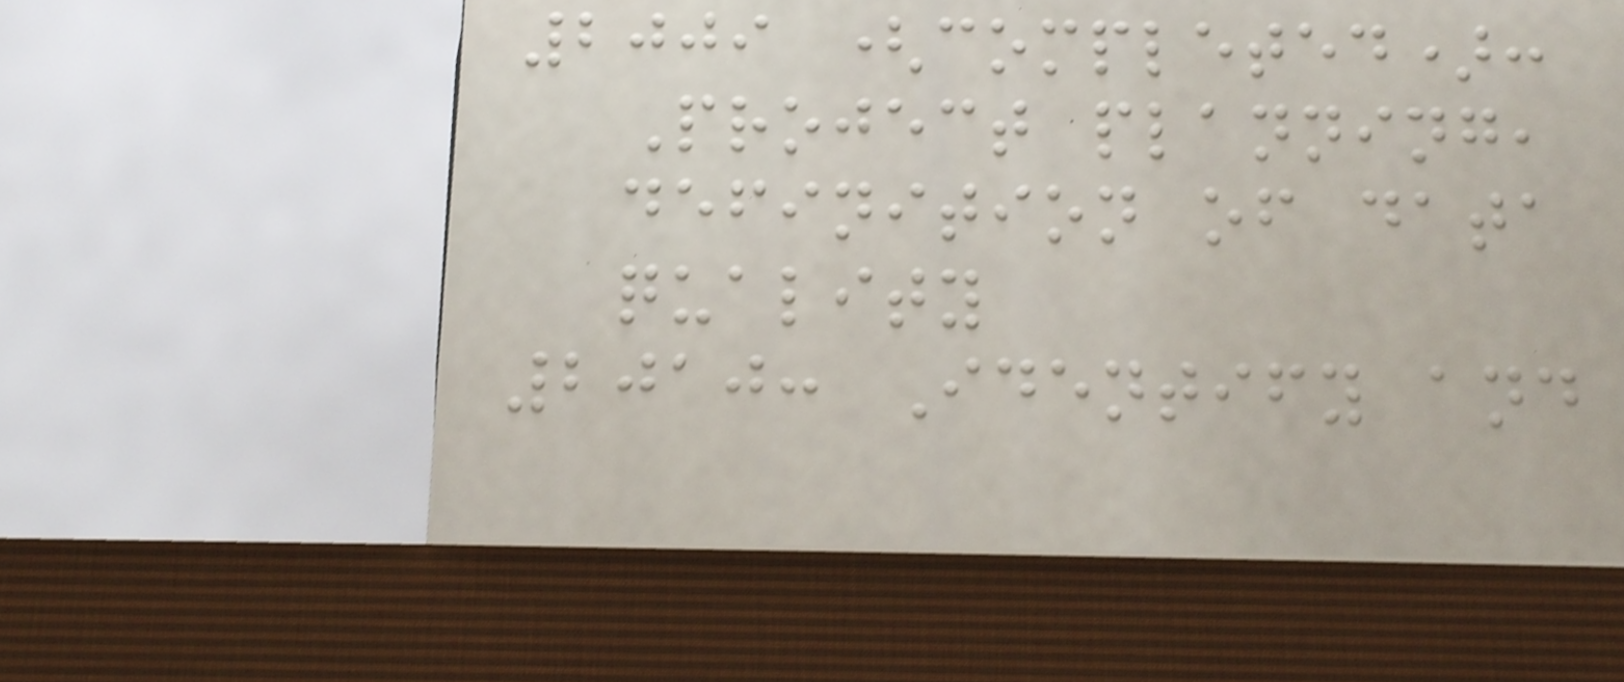2009 (completed):
Project planning,
definition of data
quality
2010: Identify and
